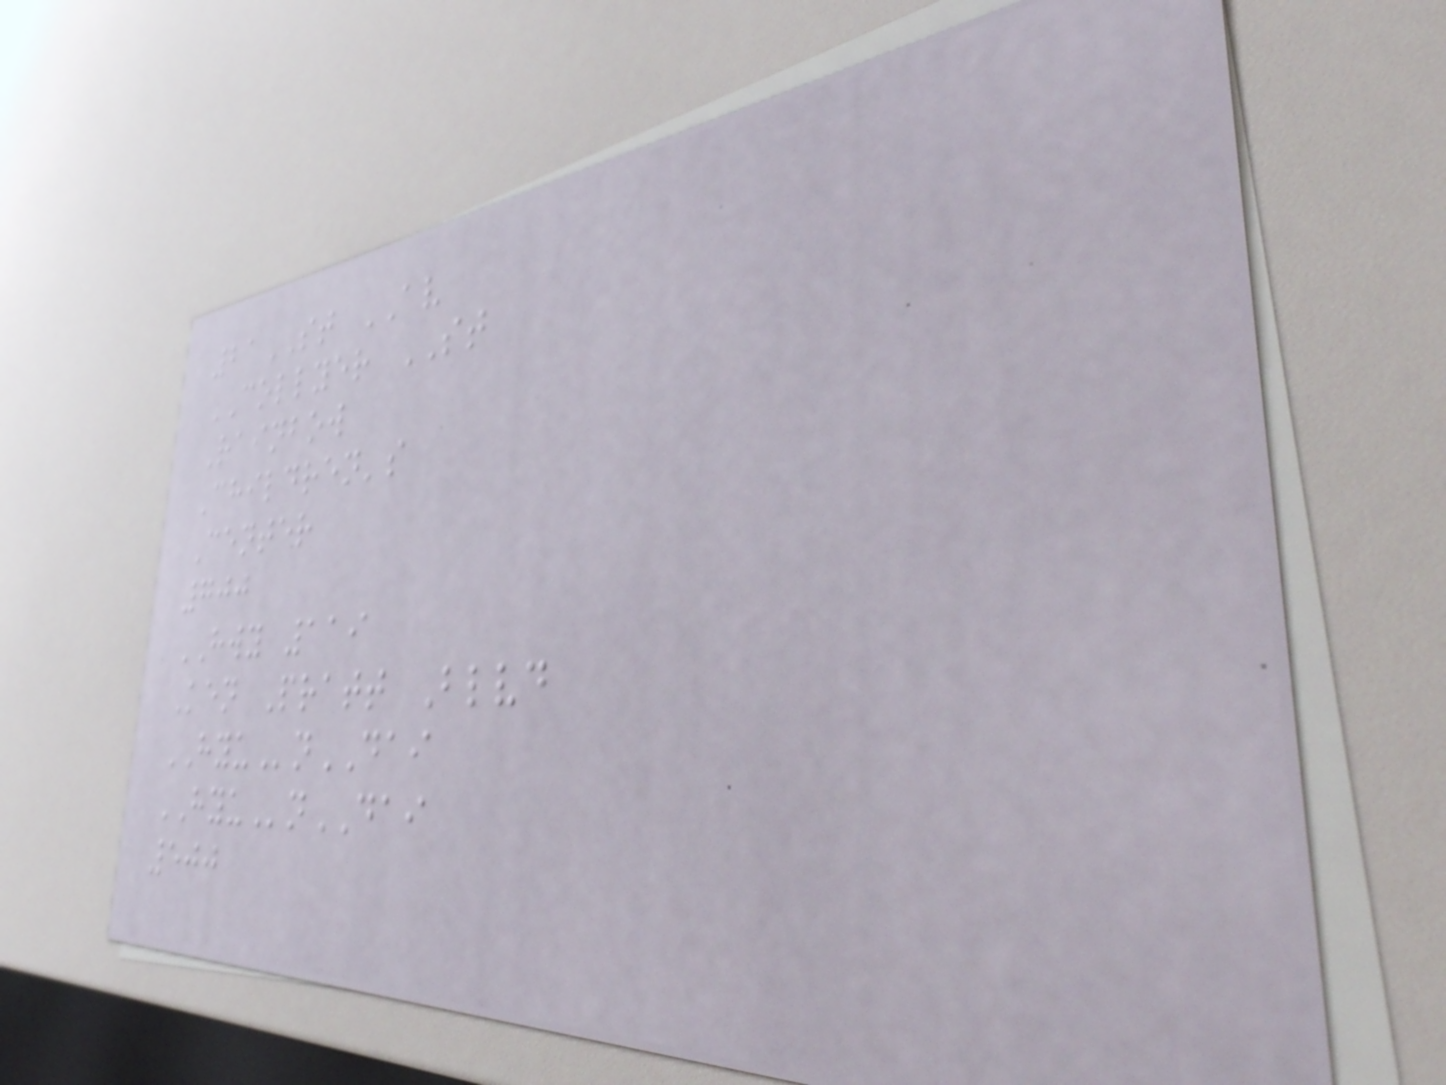21ST AV
COLLYER ST
Rainbow
Children's
Center
700
HWY 119
Ken Pratt Blvd
HYUnDAI
HYUnDAI
500
